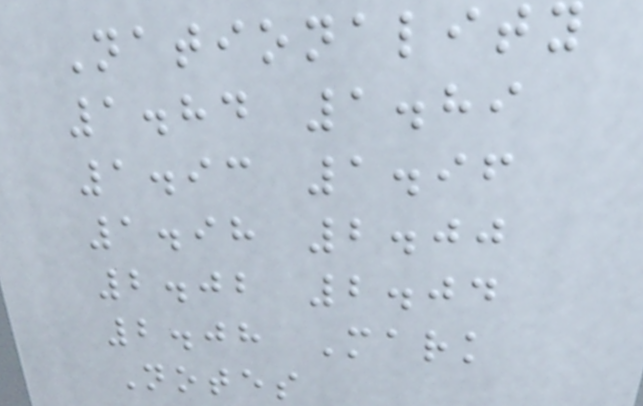Nationality
1.84 1.89
1.93 1.96
1.98 2.00
2.02 2.04
2.08 Mark
Notes
